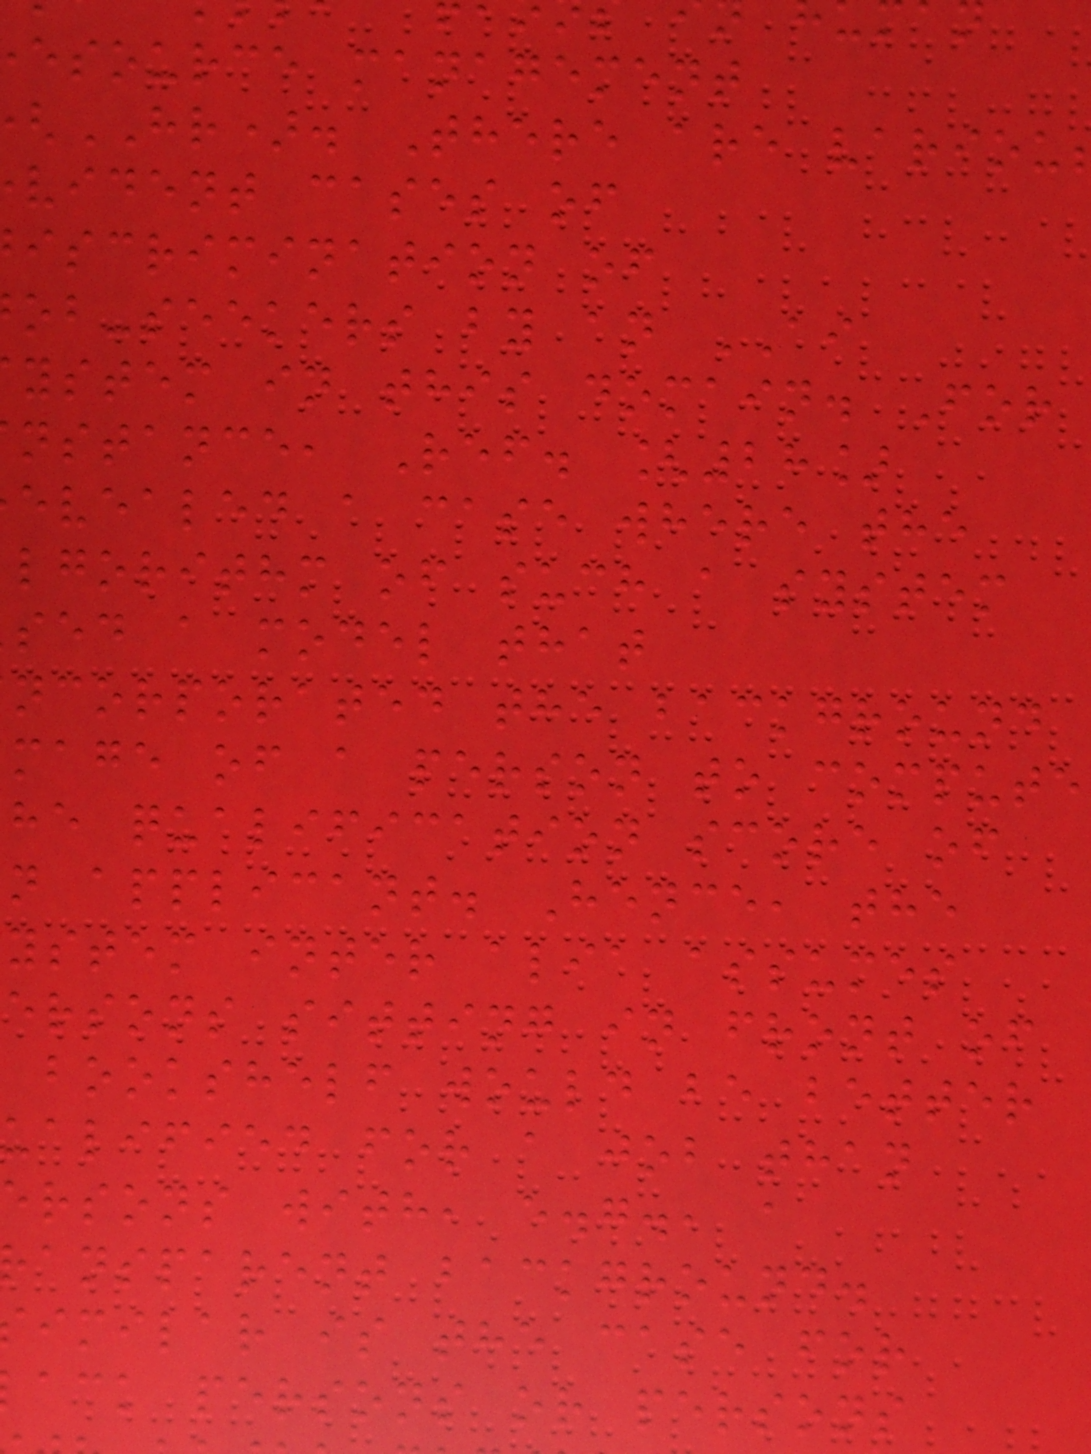esource management
HR). There are variou
vident cases of
iscrimination of
ob-seekers by an AI
ystem in this domain. For
nstance, Ref. [28]
evealed a case where the
lgorithm of such a system
sed a model that
ncorporated the background
mage of a person to compute
he qualification score of
n applicant. Hence, the
ystem inter alia assumes
ersons sitting in front of
bookshelf would be better
ualified for a job than
ersons with, e.g., a
ansparent background.
imilar is the case for
ack persons or persons
